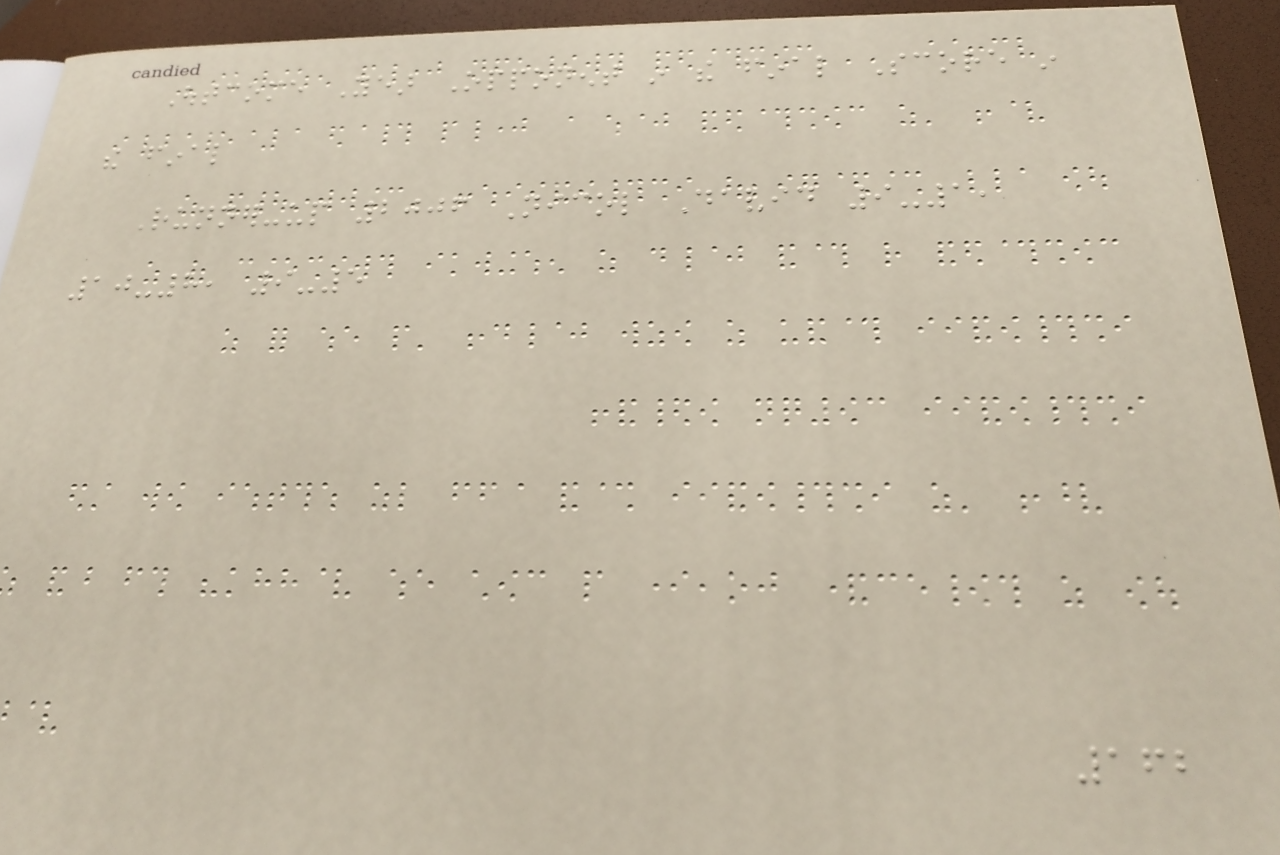Outcome Year Opponent in the final Score in
the final
Runner-up 2006 Nicol David 9-1,
10-8, 9-5
162
